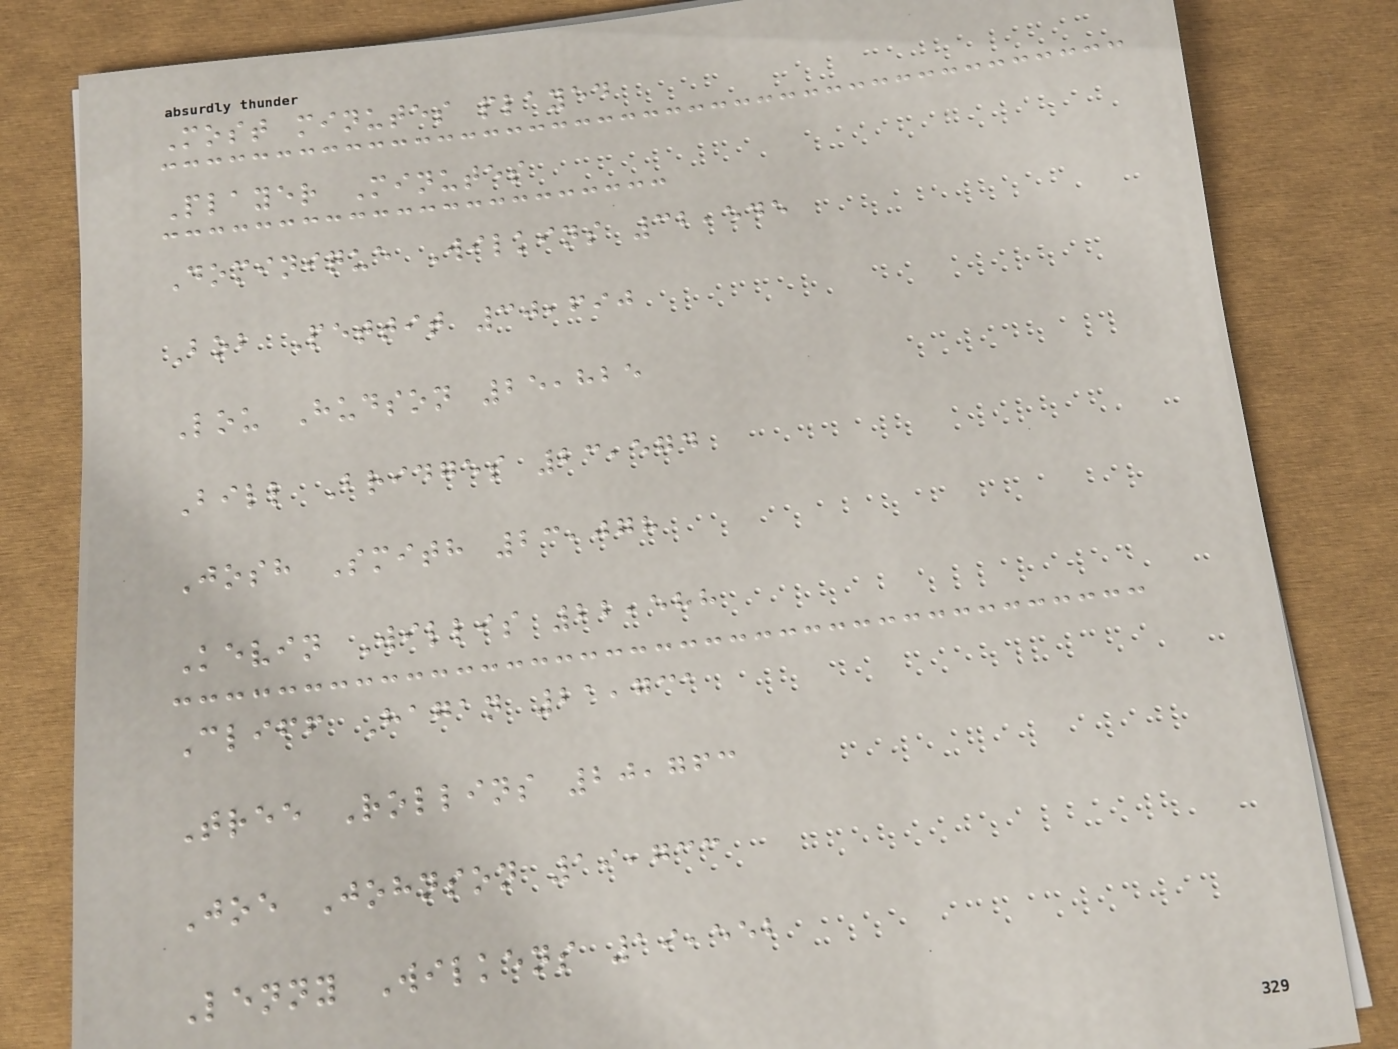Most minutes played
Player Minutes
Dominique Wilkins 32,545
Bob Pettit 30,690
Lou Hudson 25,825
Bill Bridges 23,574
Josh Smith 23,078
Kevin Willis 22,588
Cliff Hagan 21,731
Tree Rollins 20,763
Joe Johnson 19,733
Lenny Wilkens 19,552
